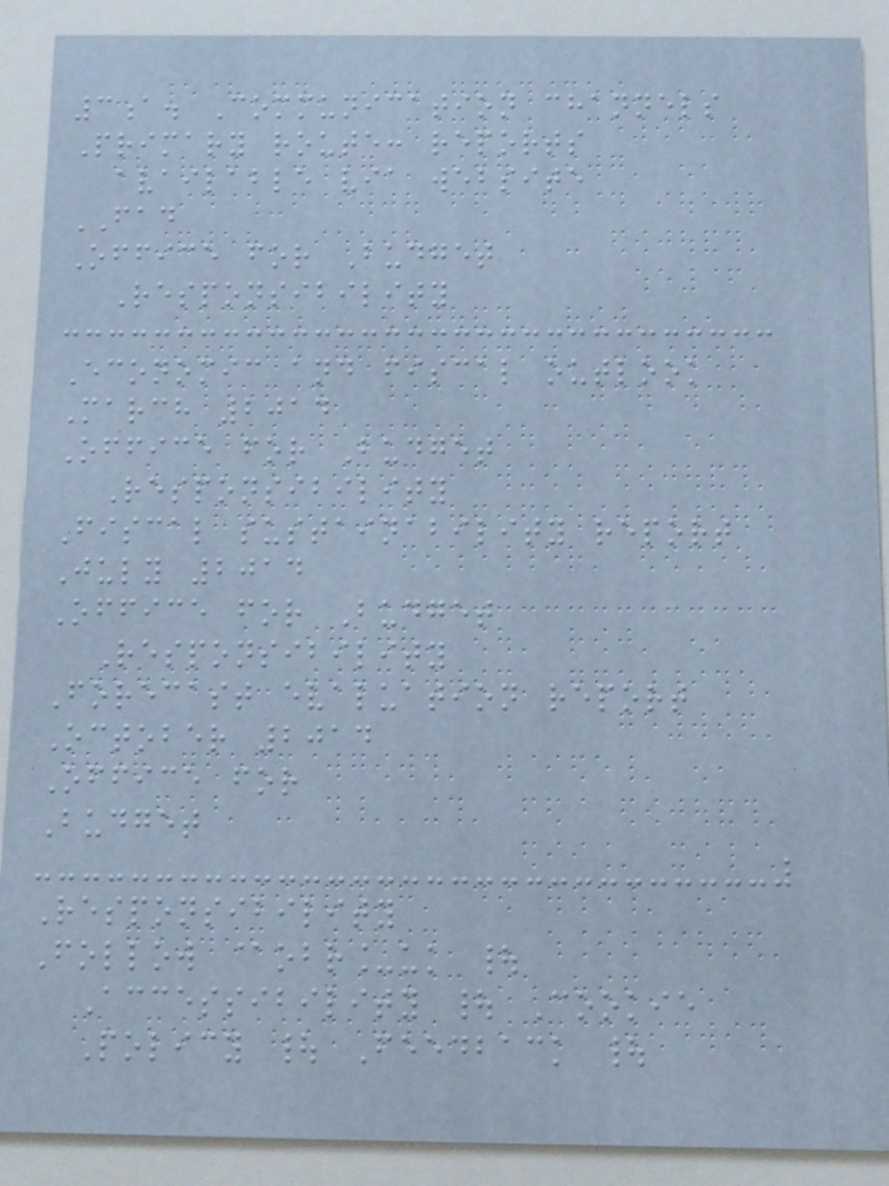3a. Communication channels
Primary route: reports
available via website
FAD
Office for Budget
Responsibility
Economic and fiscal outlook
March 2014
Office for Budget
Responsibility
Fiscal sustainability report
July 2014
Office for Budget
Responsibility
Forecast evaluation report
October 2014
Office for
Budget
Responsibility
Follow @obr_uk |
Accessibility | Cookie
Policy | Feedback |
